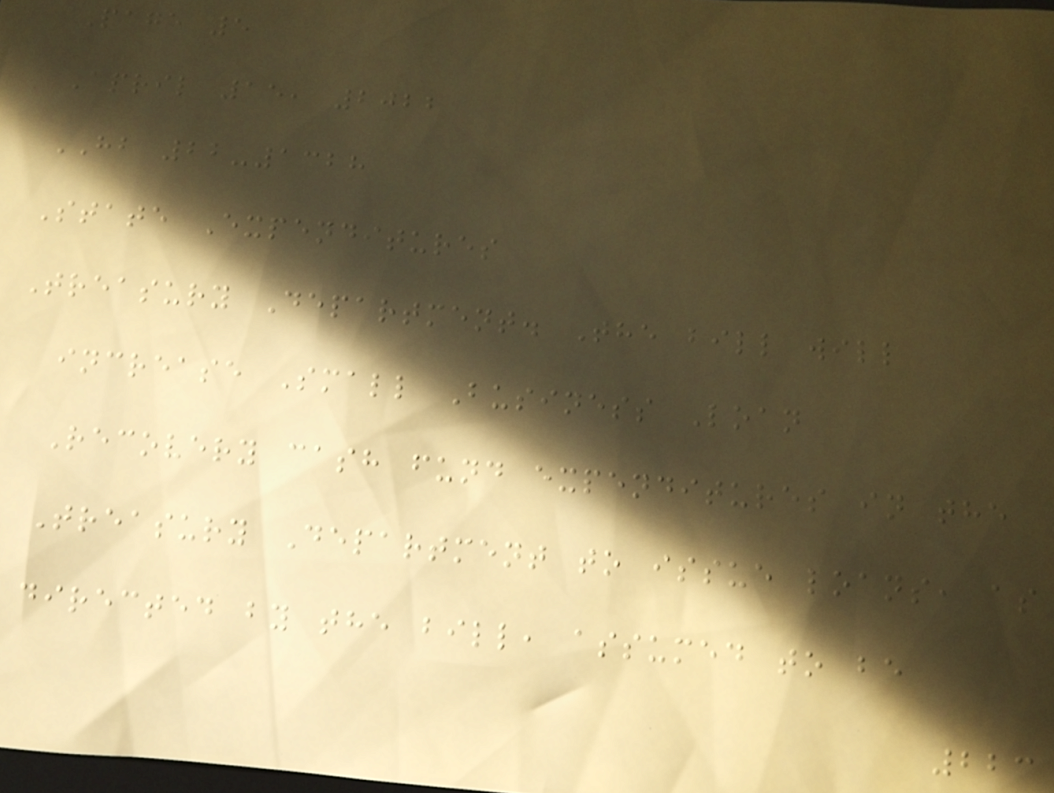Page 5
April 15, 2022
HB 22-1328
State Expenditures
Treasury Department. The bill will
increase Small Business Loan
Recovery cash fund expenditures in the
Treasury Department to issue loans, as
directed by the bill, assumed to be
223
